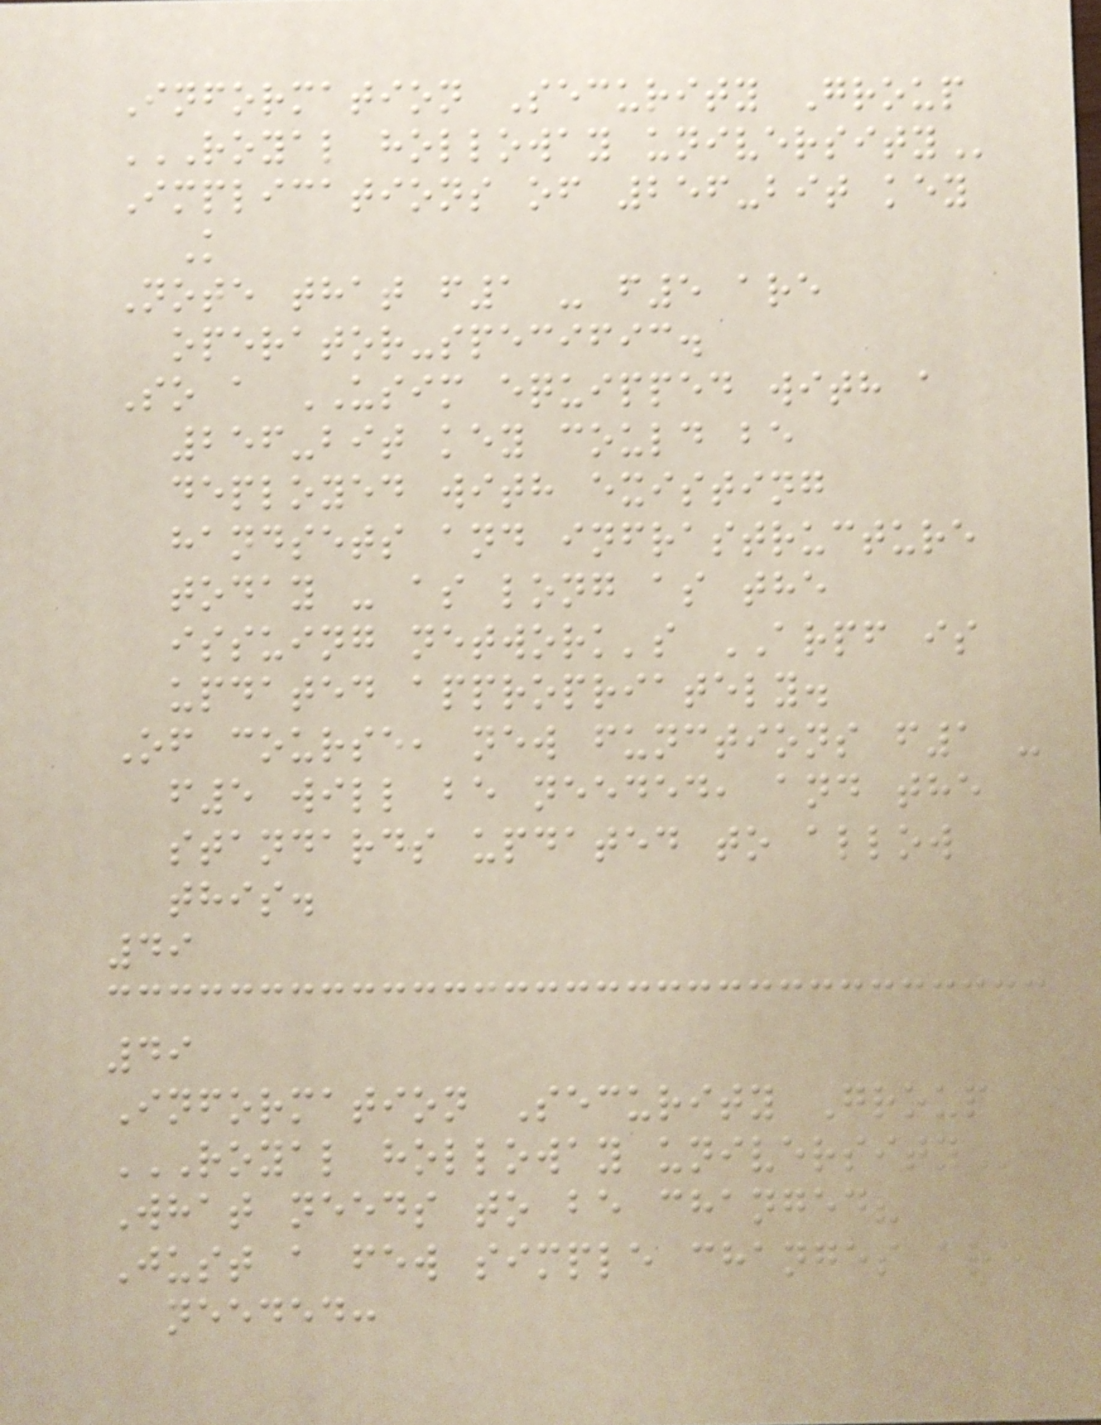Information Security Group
ROYAL HOLLOWAY UNIVERSITY
Implications of 256-bit key
K
Note that f1 - f5 are
operator-specific.
So a USIM equipped with a
256-bit key could be
deployed with existing
handsets and infrastructure
today - as long as the
issuing network's ARPF is
updated appropriately.
Of course, new functions f1 -
f5 will be needed, and the
standards updated to allow
this.
49
49
Information Security Group
ROYAL HOLLOWAY UNIVERSITY
What needs to be changed?
Just a few simple changes are
needed:
